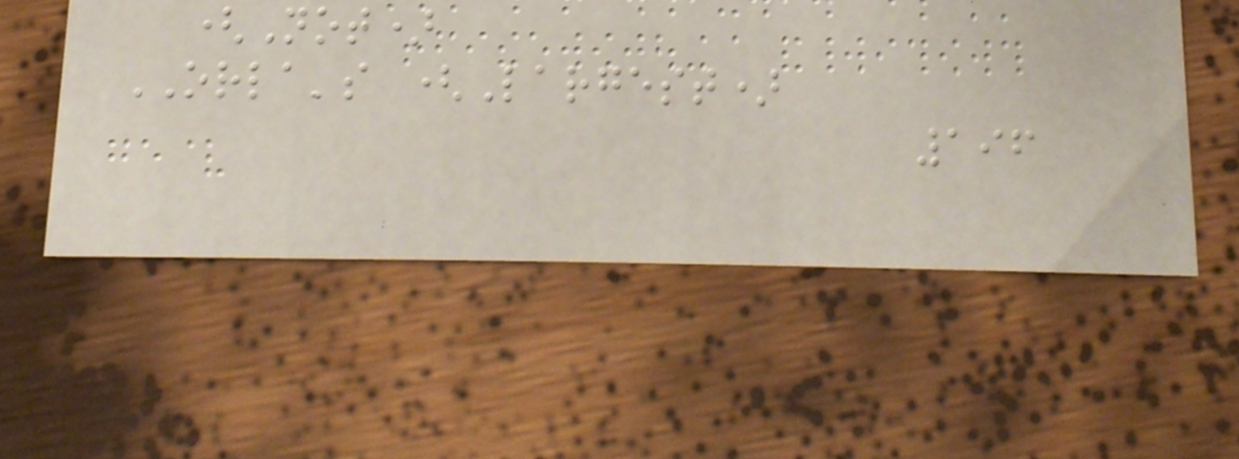(Not)
ORLA's (Largest)
196
